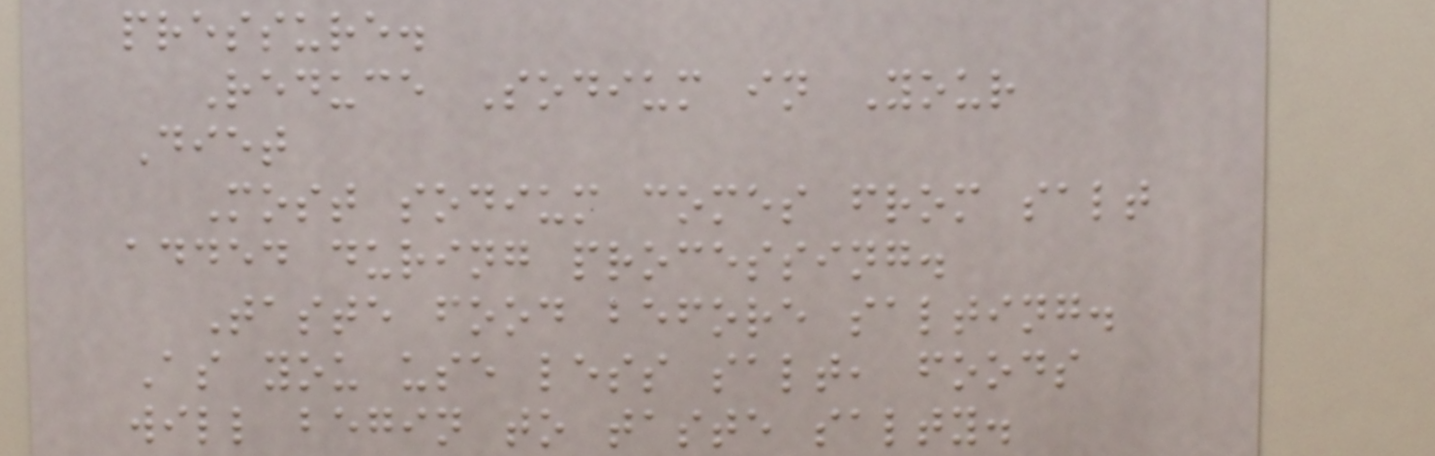pressure.
Reduce Sodium in Your
Diet
Most sodium comes from salt
added during processing.
Taste food before salting.
As you use less salt, foods
will begin to taste salty.
